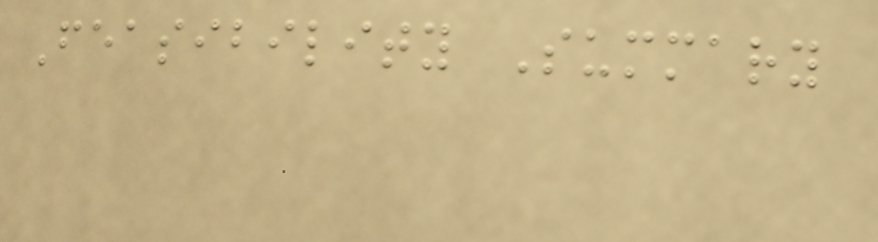Feasibility Summary
